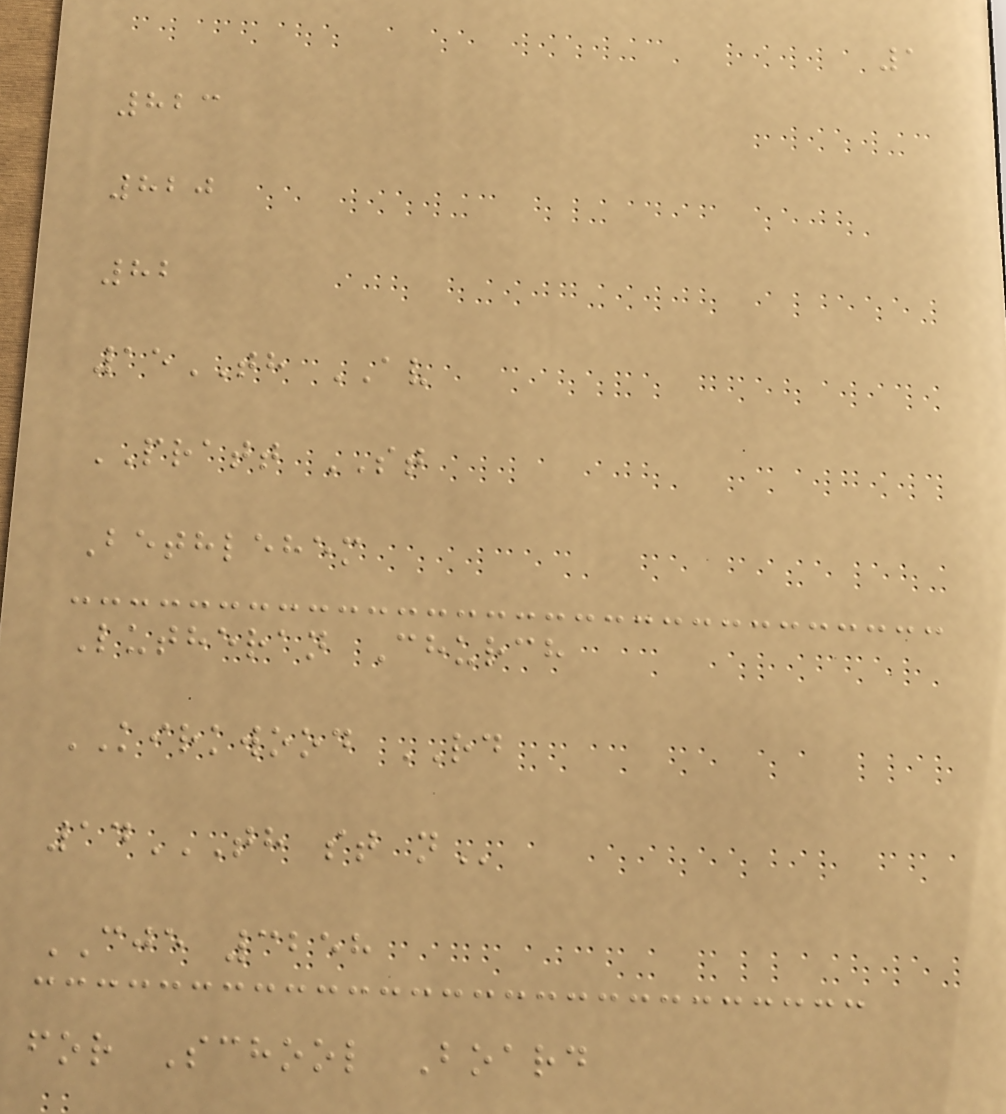1
823
820
82
15TH AV
PRATT ST
Bethlehem
Lutheran Church
KIRKWOOD RD
14TH ST N
CJE 3258
for School Board
